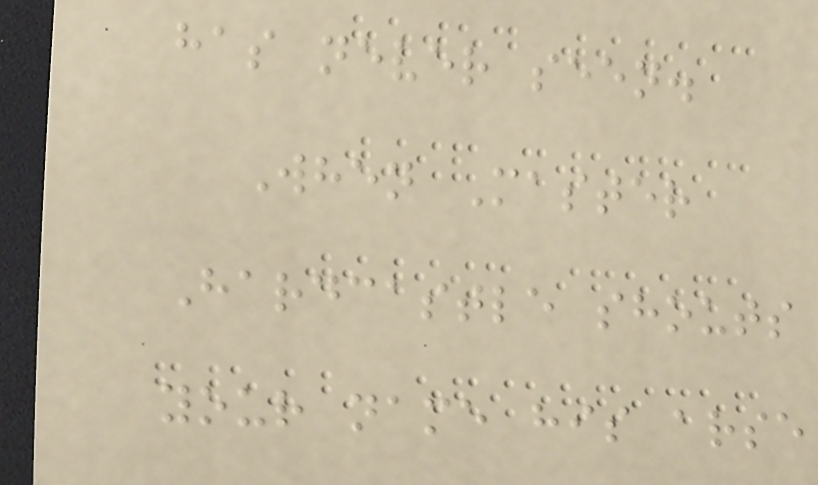has never seen.
When Master
Hardcastle shouts
your name his arse
